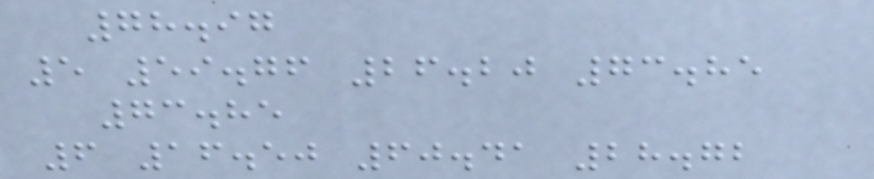78.97
5 59.76 26.20 73.85
73.85
6 16.50 60.41 28.72
